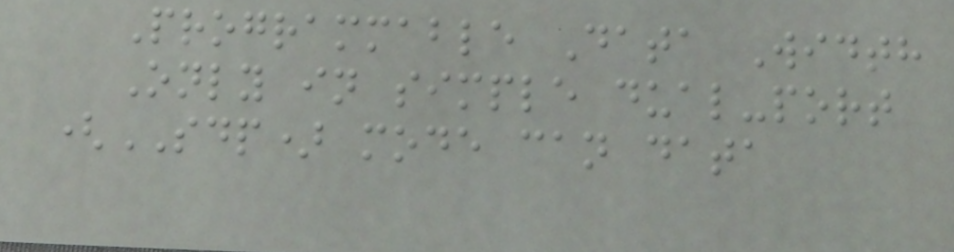Programmable Data Width
Only in simple dual-port
(SDP) mode can data
